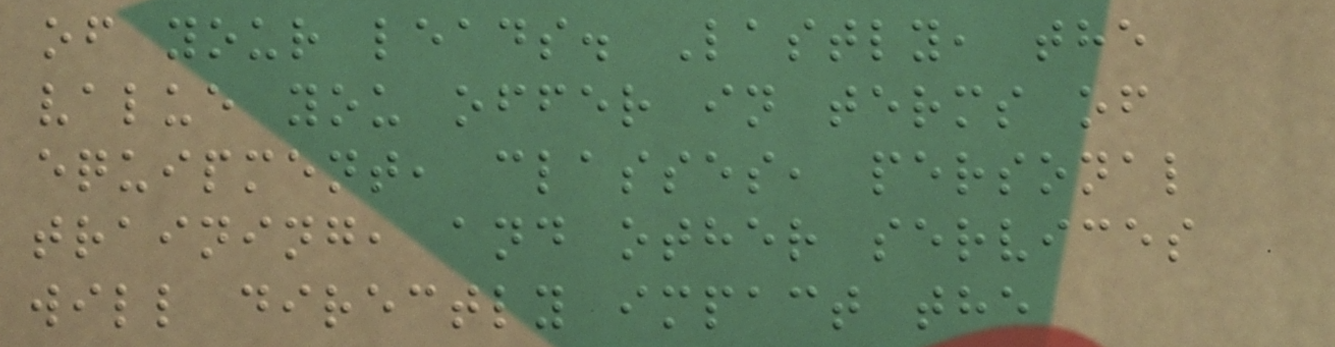of your leads. Lastly, the
value you offer in terms of
equipment, classes, personal
training, and other services
will directly impact the
